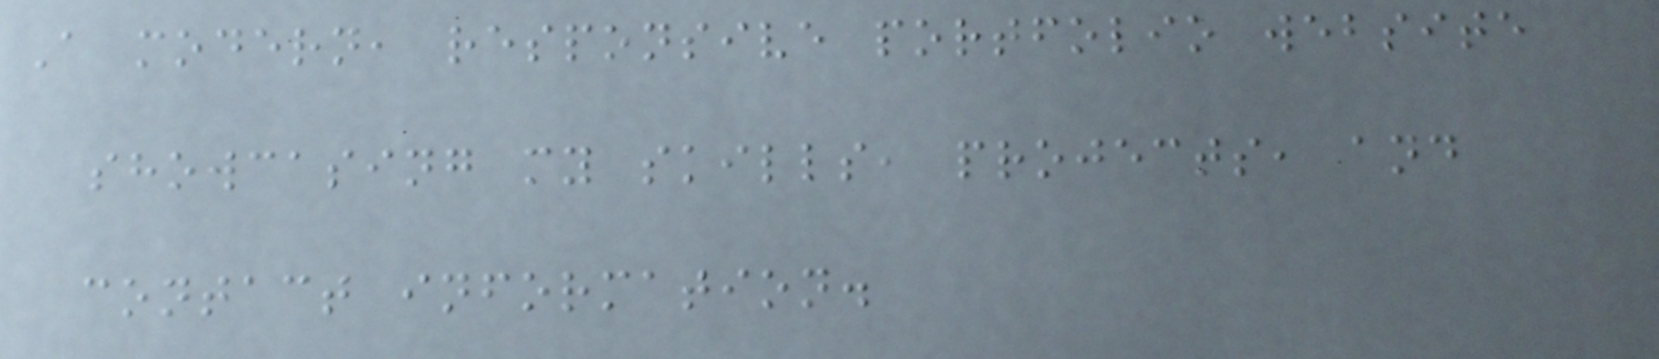A modern, responsive portfolio website
showcasing my skills, projects, and
contact information.
